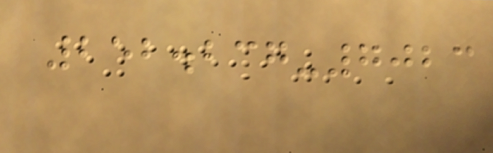252.237-7023
